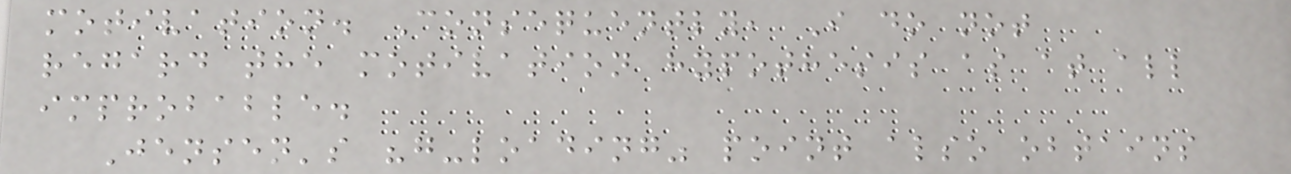motivation. Consequently, I do not
regard the motivation hypothesis as at all
improbable.
Jensen's "g-loading" point also obtains
